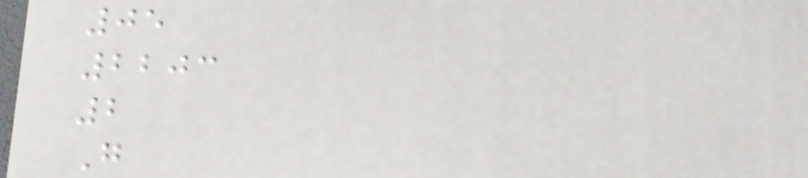05
2203
2
G
